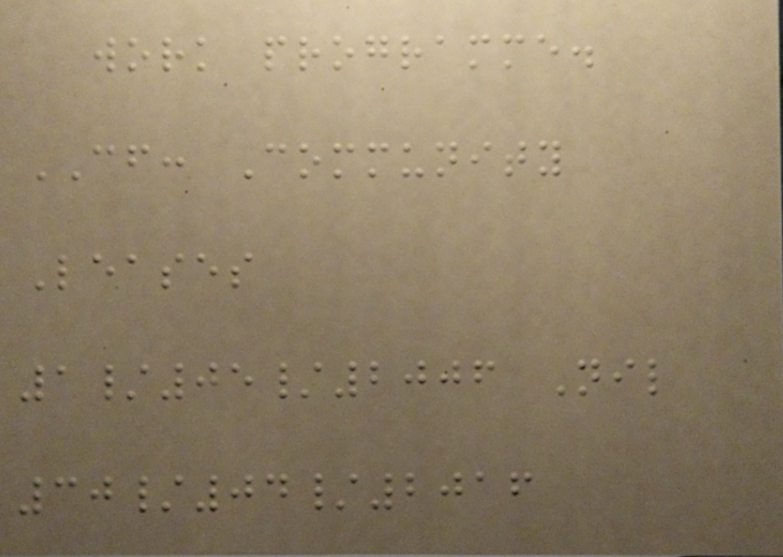work programme.
CF: Community
Leases
1/05/2006 Nil
30/04/2016
